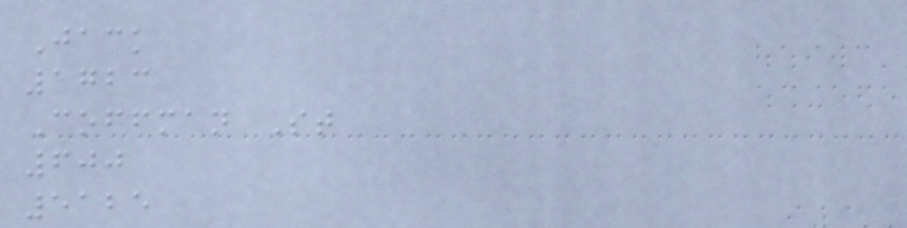Jack
1723
Coffman St
600
5125
